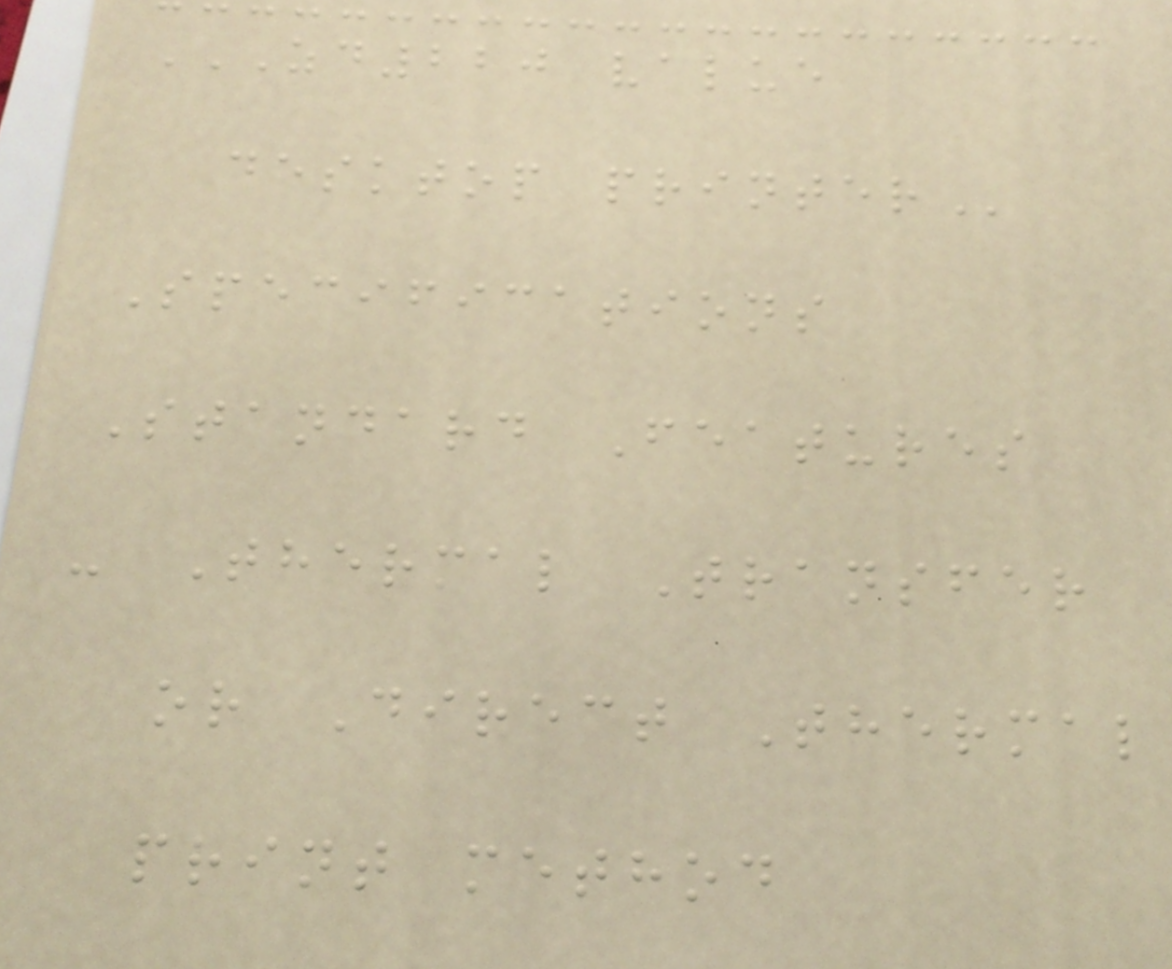ZD220 VALUE
DESKTOP PRINTER
Specifications
Standard Features
- Thermal Transfer
or Direct Thermal
print method
